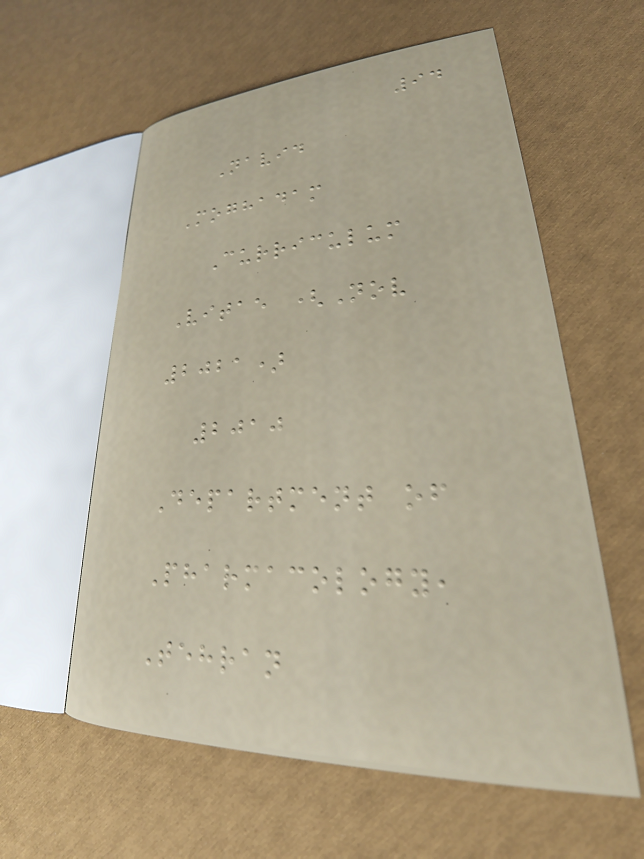94
Navid
Moghadam
Curriculum
Vitae (Nov
2021)
2010
Department of
Pharmacology,
Tehran
